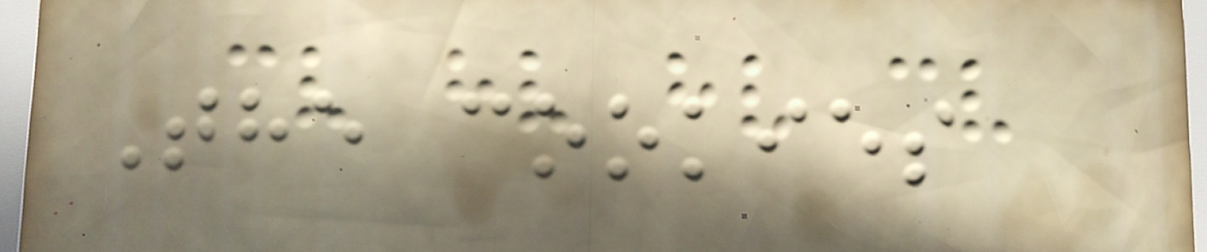The cookies
